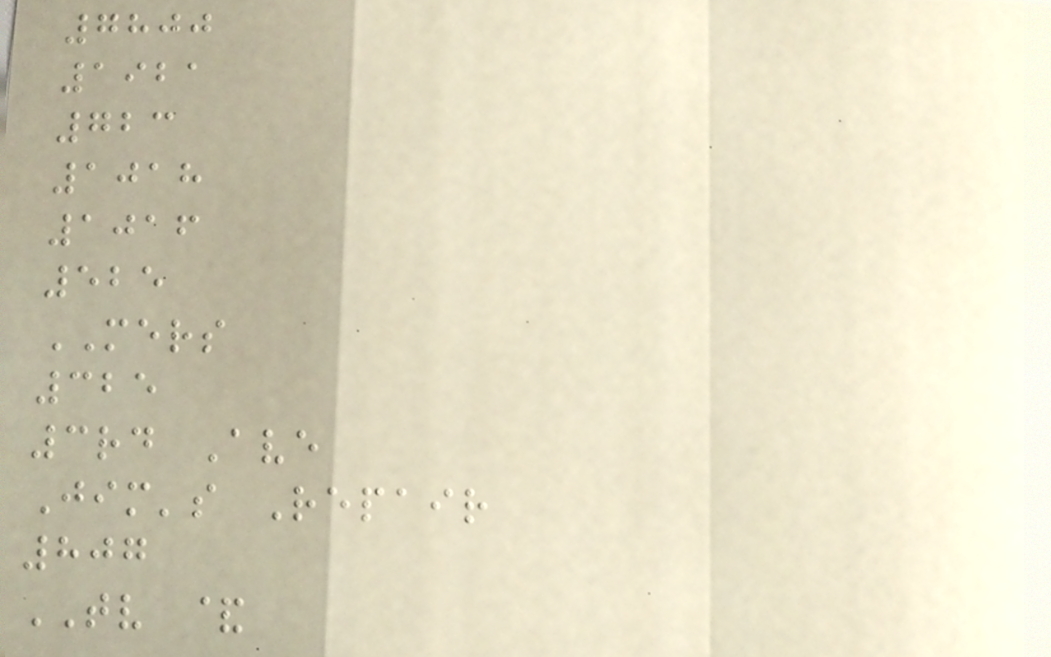7800
1921
723
1018
1016
525
MERS
325
3rd Ave
Jim's Repair
807
TV &
